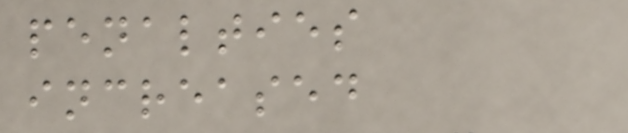penalties
increased
